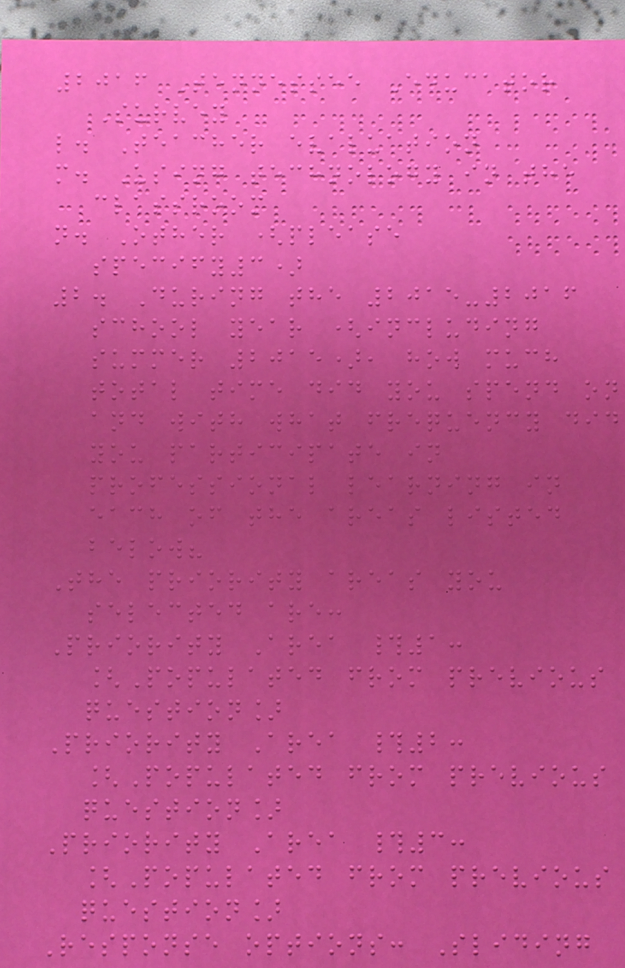2016 Tennessee Educator
Survey
l. Teacher evaluation
m. Using technology in the
classroom
n. Other (please
specify3)
2. During the 2015-2016
school year (including
summer 2015), how much
total time did you spend on
and with what frequency did
you participate in
professional learning in
each of the areas listed
below?
The priority areas you
selected are:
Priority Area #1:
[Populated from previous
question]
Priority Area #2:
[Populated from previous
question]
Priority Area #3:
[Populated from previous
question]
Response options: Sliding
